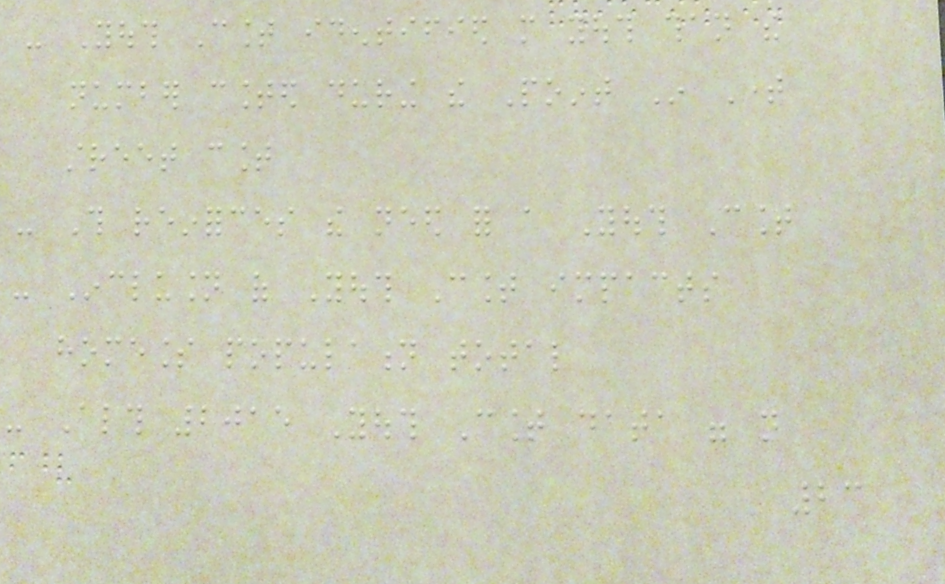- Youth Count identified more youth than the
number counted during the Point In Time
street count
- This reinforces the need for a Youth Count
- Inclusion of Youth Count impacts
homeless population total
- Although 2015 Youth Count data were not
23
